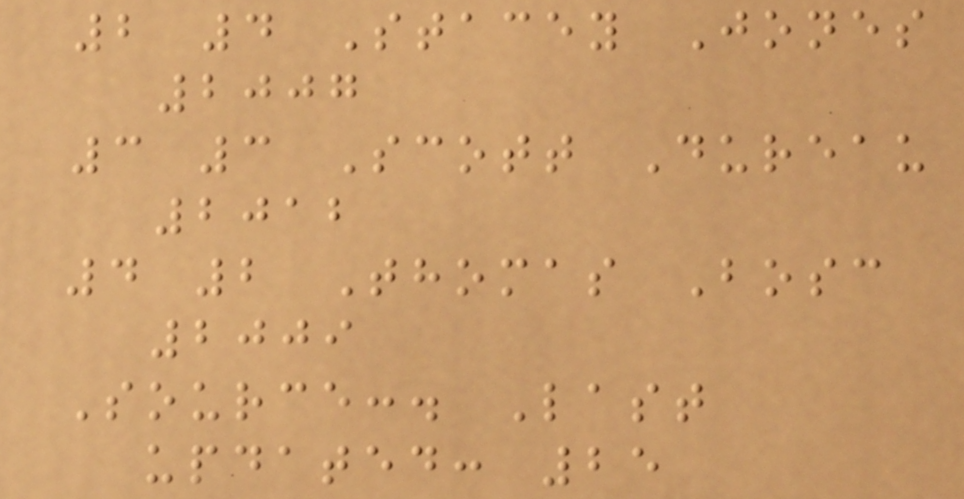2 4 Stacey Jones
2007
3 3 Scott Dureau
2012
4 2 Thomas Bosc
2009
Source:. Last
updated: 25
